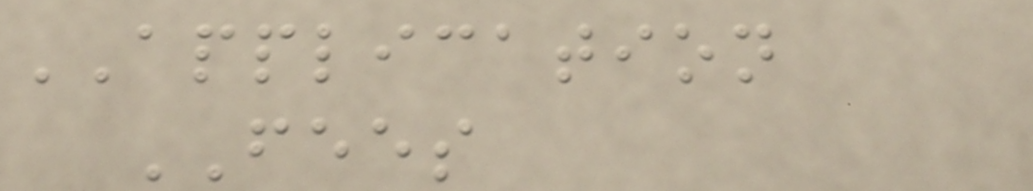APPLICATION
FEES
